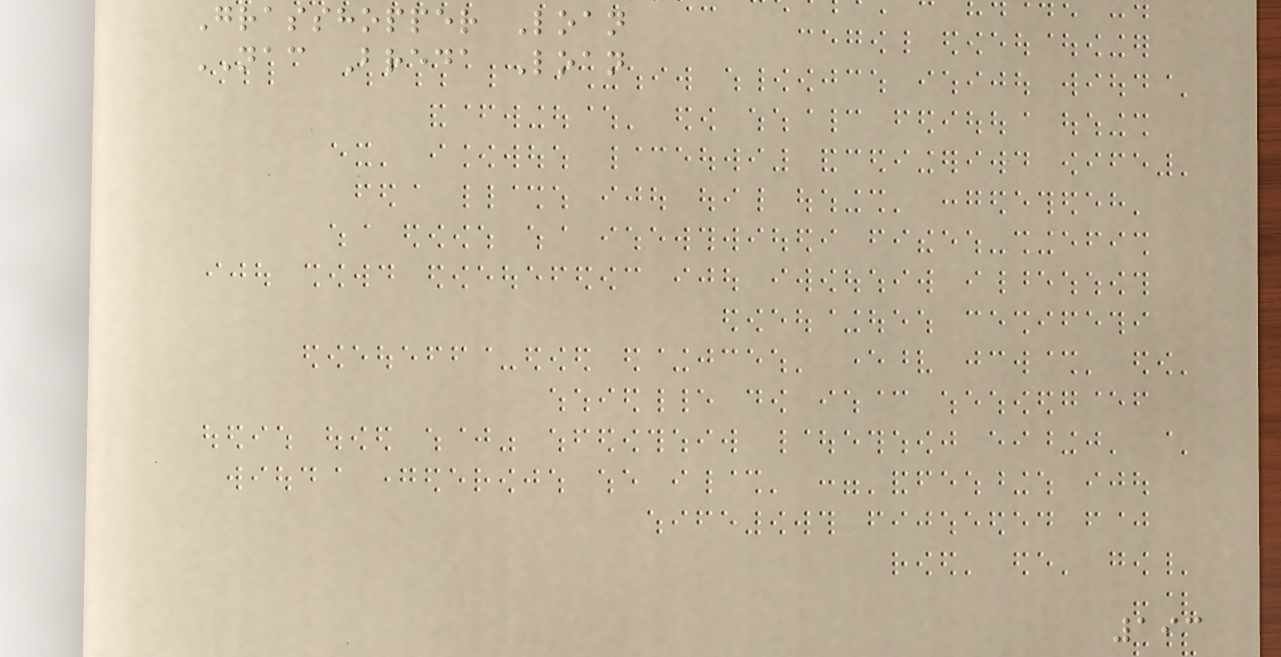Grasshopper Loan
NAC Breda Loan
193
